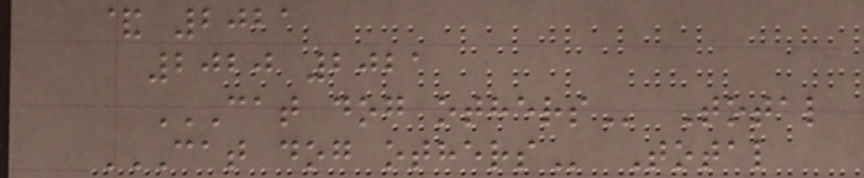& 2021
2020 2021
CAT DOG OTHERS Total
CAT DOG OTHERS Total
